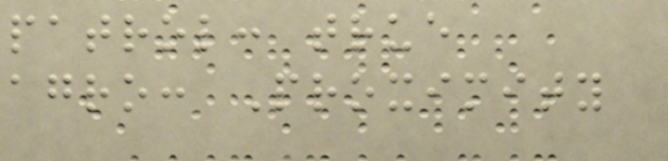patrol: true
agro: Proximity
